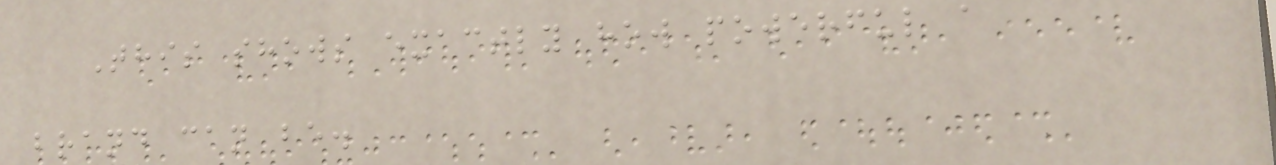This shows exactly how powerful a
brand can be.
